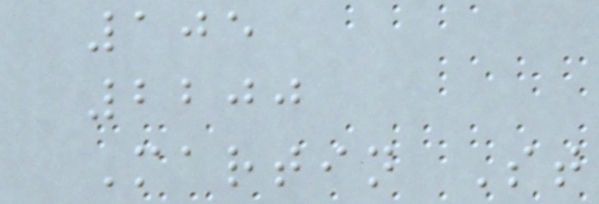105
2200
Martin St
